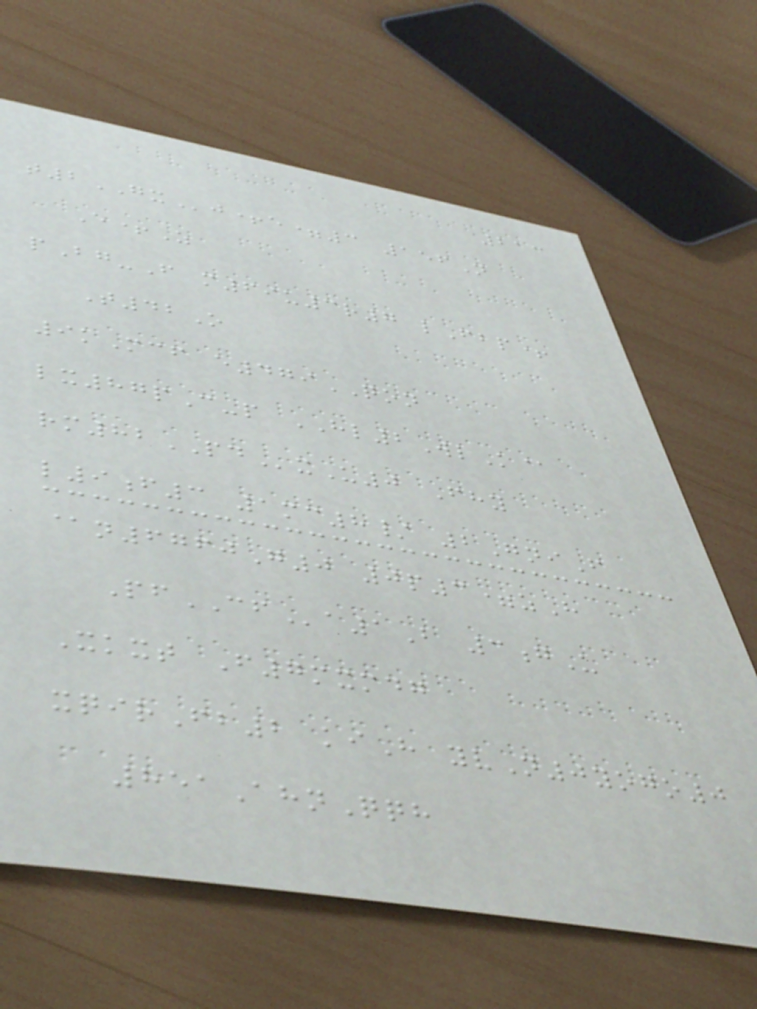213
t2GXj+e=3 156N
E+Z
pBg-F m69u3r7 lFbp+
T42O
9kMcf e479QON
lx87pC-p HL2WlK@
rm82PDxU0 Fhy
l9f3 1mc8/ 2GniF
@n6760G0 0p3=zH
PfCFa1B 3gU
Xkxt F7mxmdg
xqirFb2 kiH yvN0yogo0
851AhnQqh
